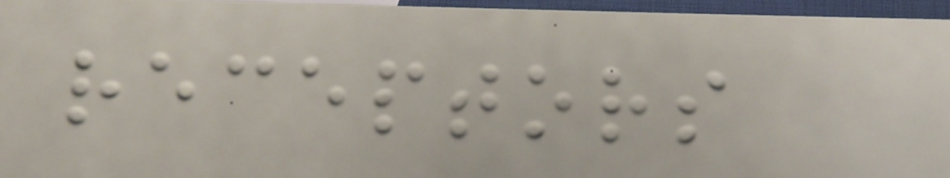receptors
